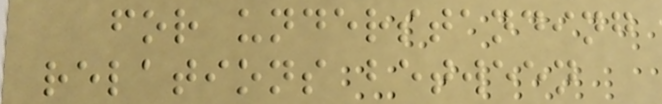for understanding
relations between
